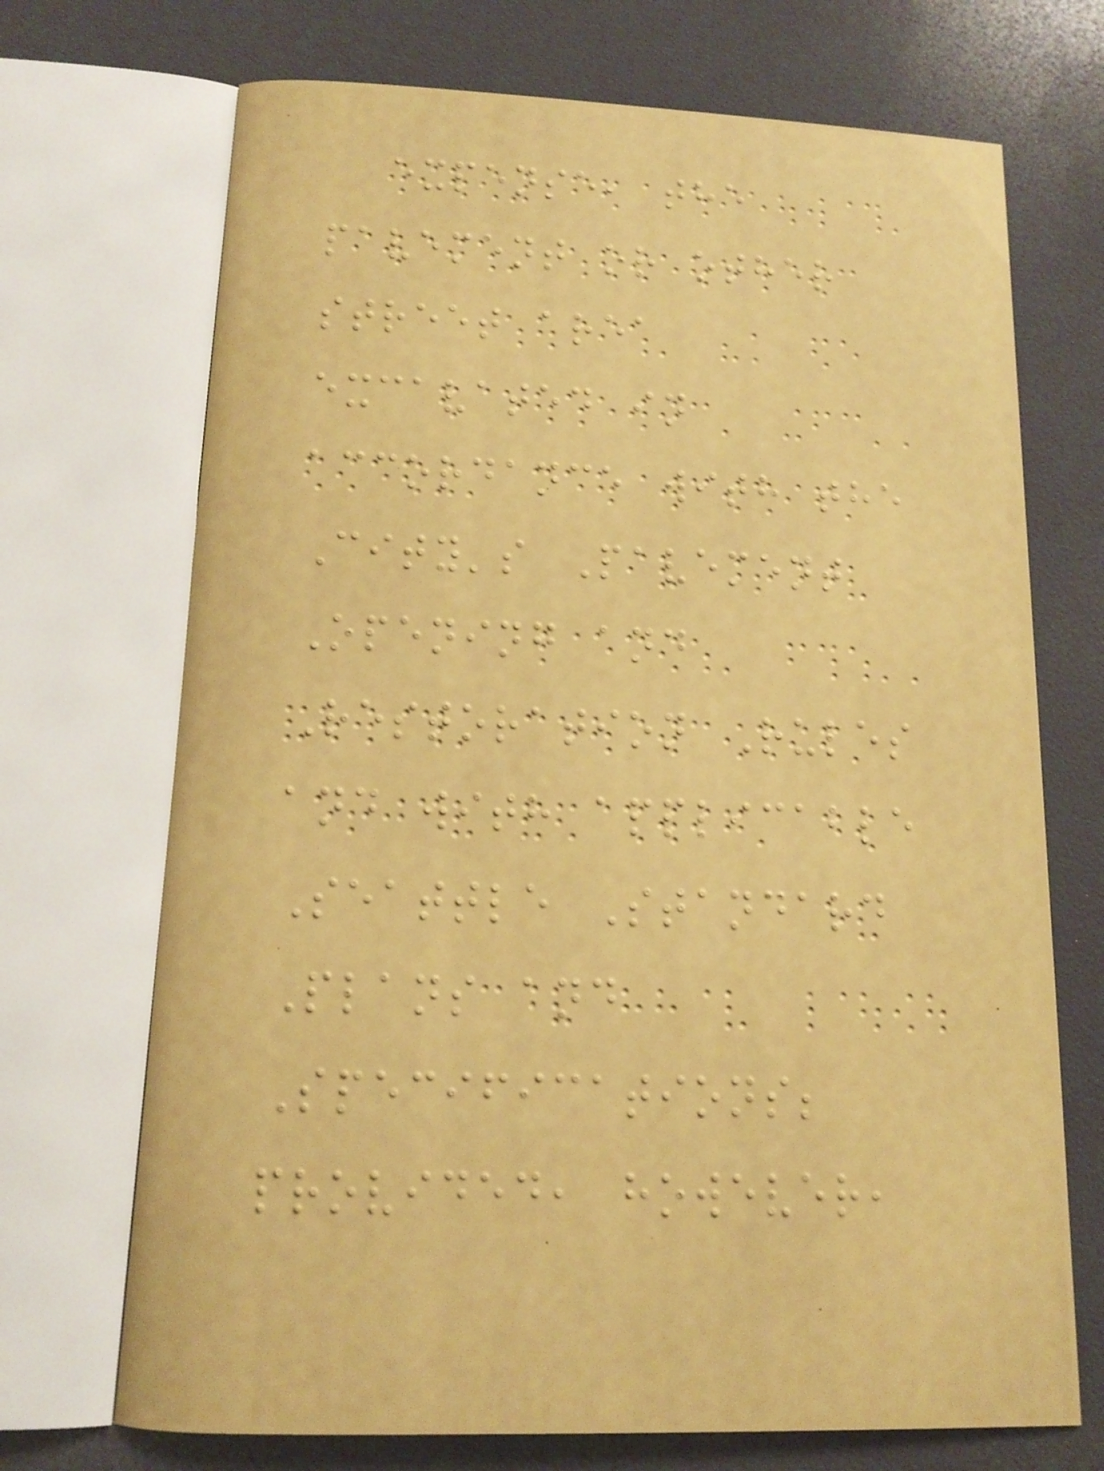expense, the
pavement or other
street area
excavated in
accordance with the
City's Pavement
Opening and
Restoration Rules
and with applicable
Seattle Standard
Plans and
Specifications;
provided, however,
